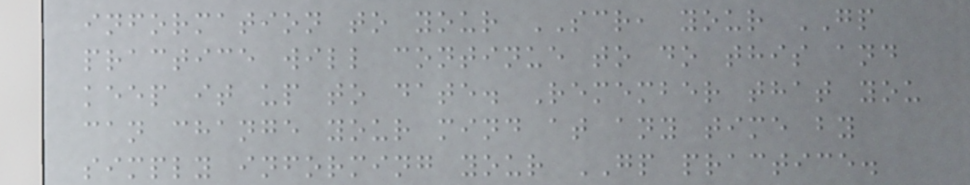information to your SCR, your GP
practice will continue to do this and
keep it up to date. Remember that you
can change your mind at any time by
simply informing your GP practice.
